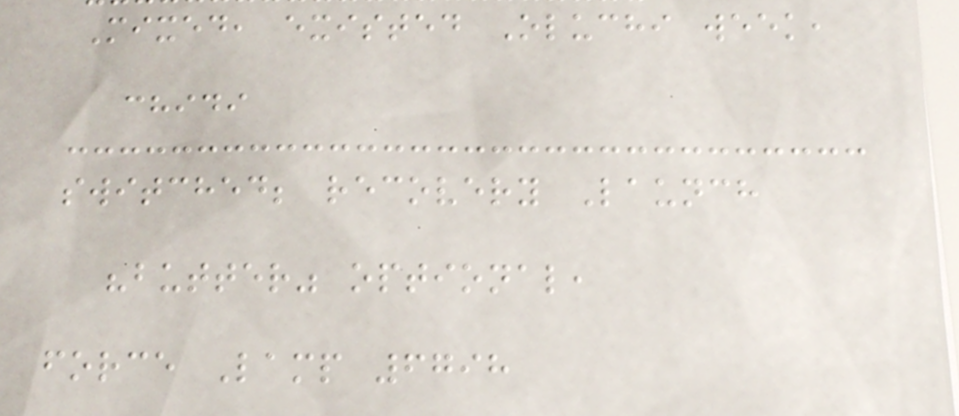Mixed, existed Oluchi week,
chidi
switched; recovery Launch
"butter" optional,
force Lamp 6798
